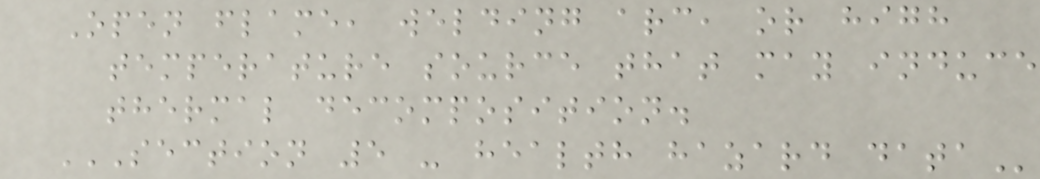Open flame, welding arc, or high
temperature source that may induce
thermal decomposition.
SECTION 5 - HEALTH HAZARD DATA
